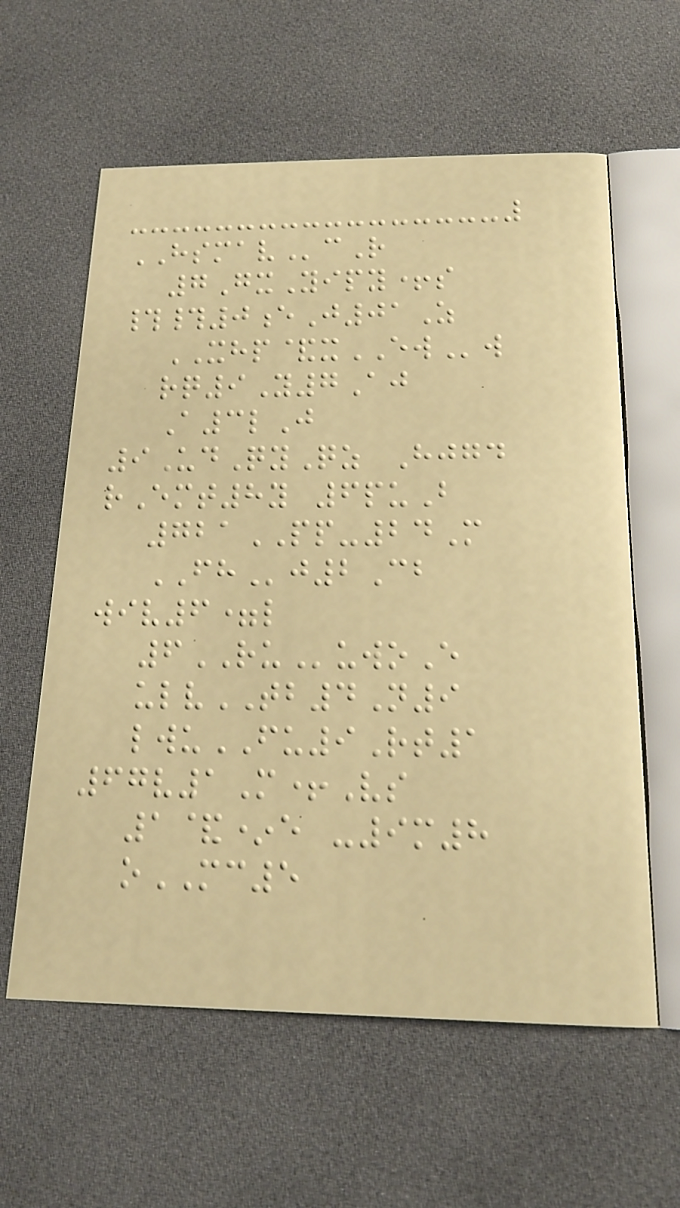HSMAVcR
7GxYipy+s
##0eJ01Z
XHP&xEWw
rq9Y7Aj
A3lJ
9UdQyQz Hjgd
rEmt8y 6puB
721PP-24M
FHj2Cb
wiv6=l
6RUuwoE
ulvTB4N9
lwuFU9Rt1
67v1M+Vs
1&*e -9m8
oMC5
